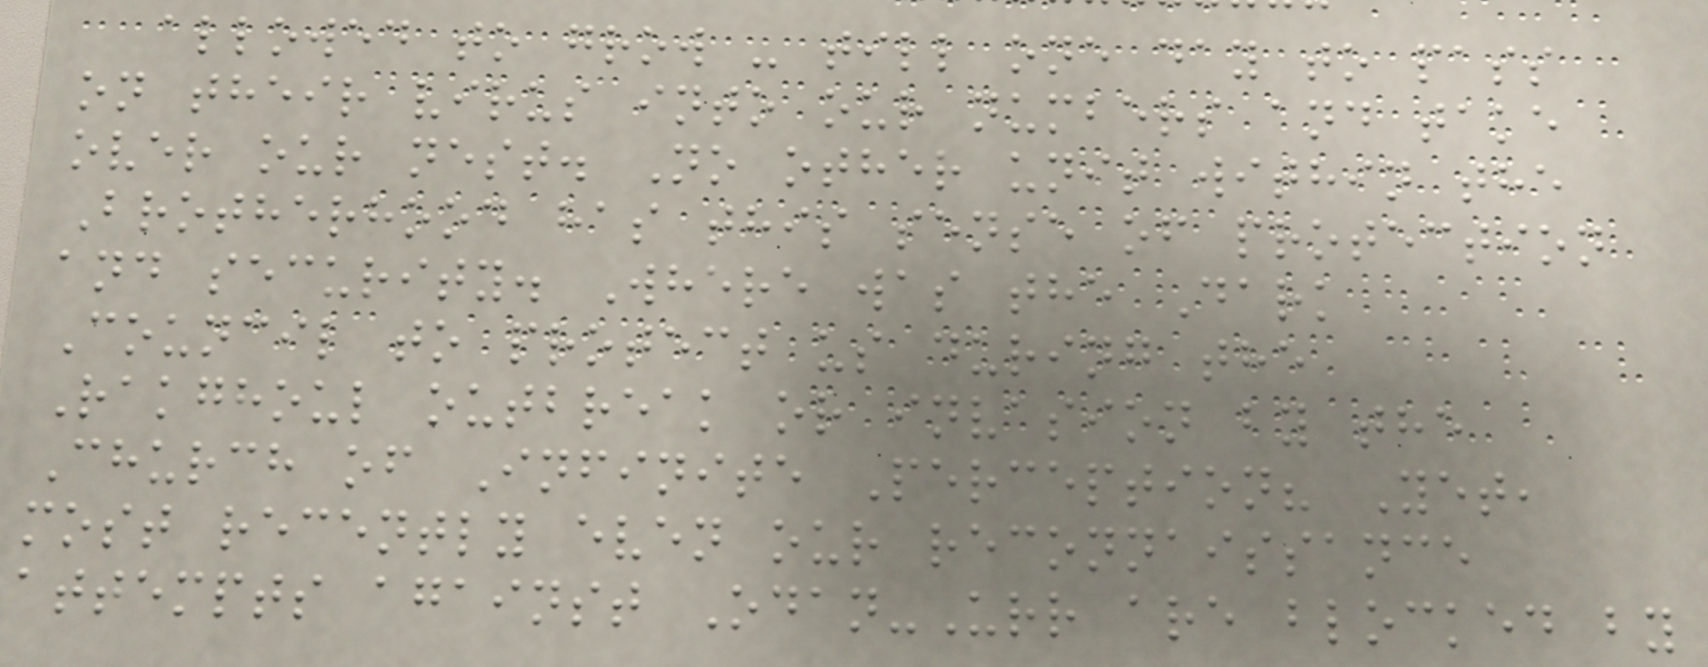allowed to grow - till one day to pass
on their virus into our numbers and take
over our nest. No other unit within the
Brotherhood has this sense of protection
and security. Where was the Dark
Council to protect us during the
Rakghoul outbreak or invasion by the
Church of Infinite Perception? Yet,
most recently even our reconnaissance
attempts against Odan-Urr are blocked by
